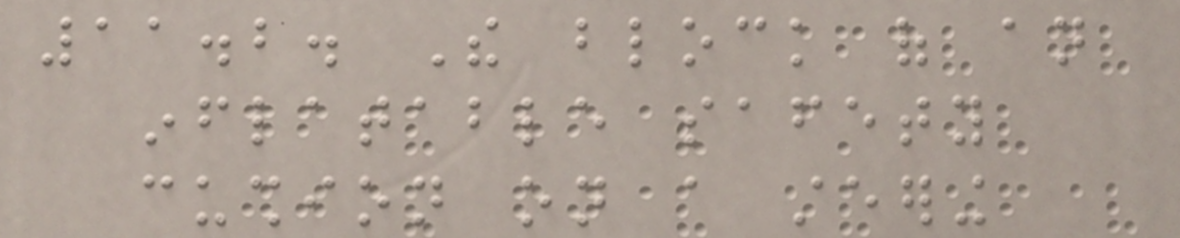11.2. The block of an
inflatable safety
cushion on a steering
